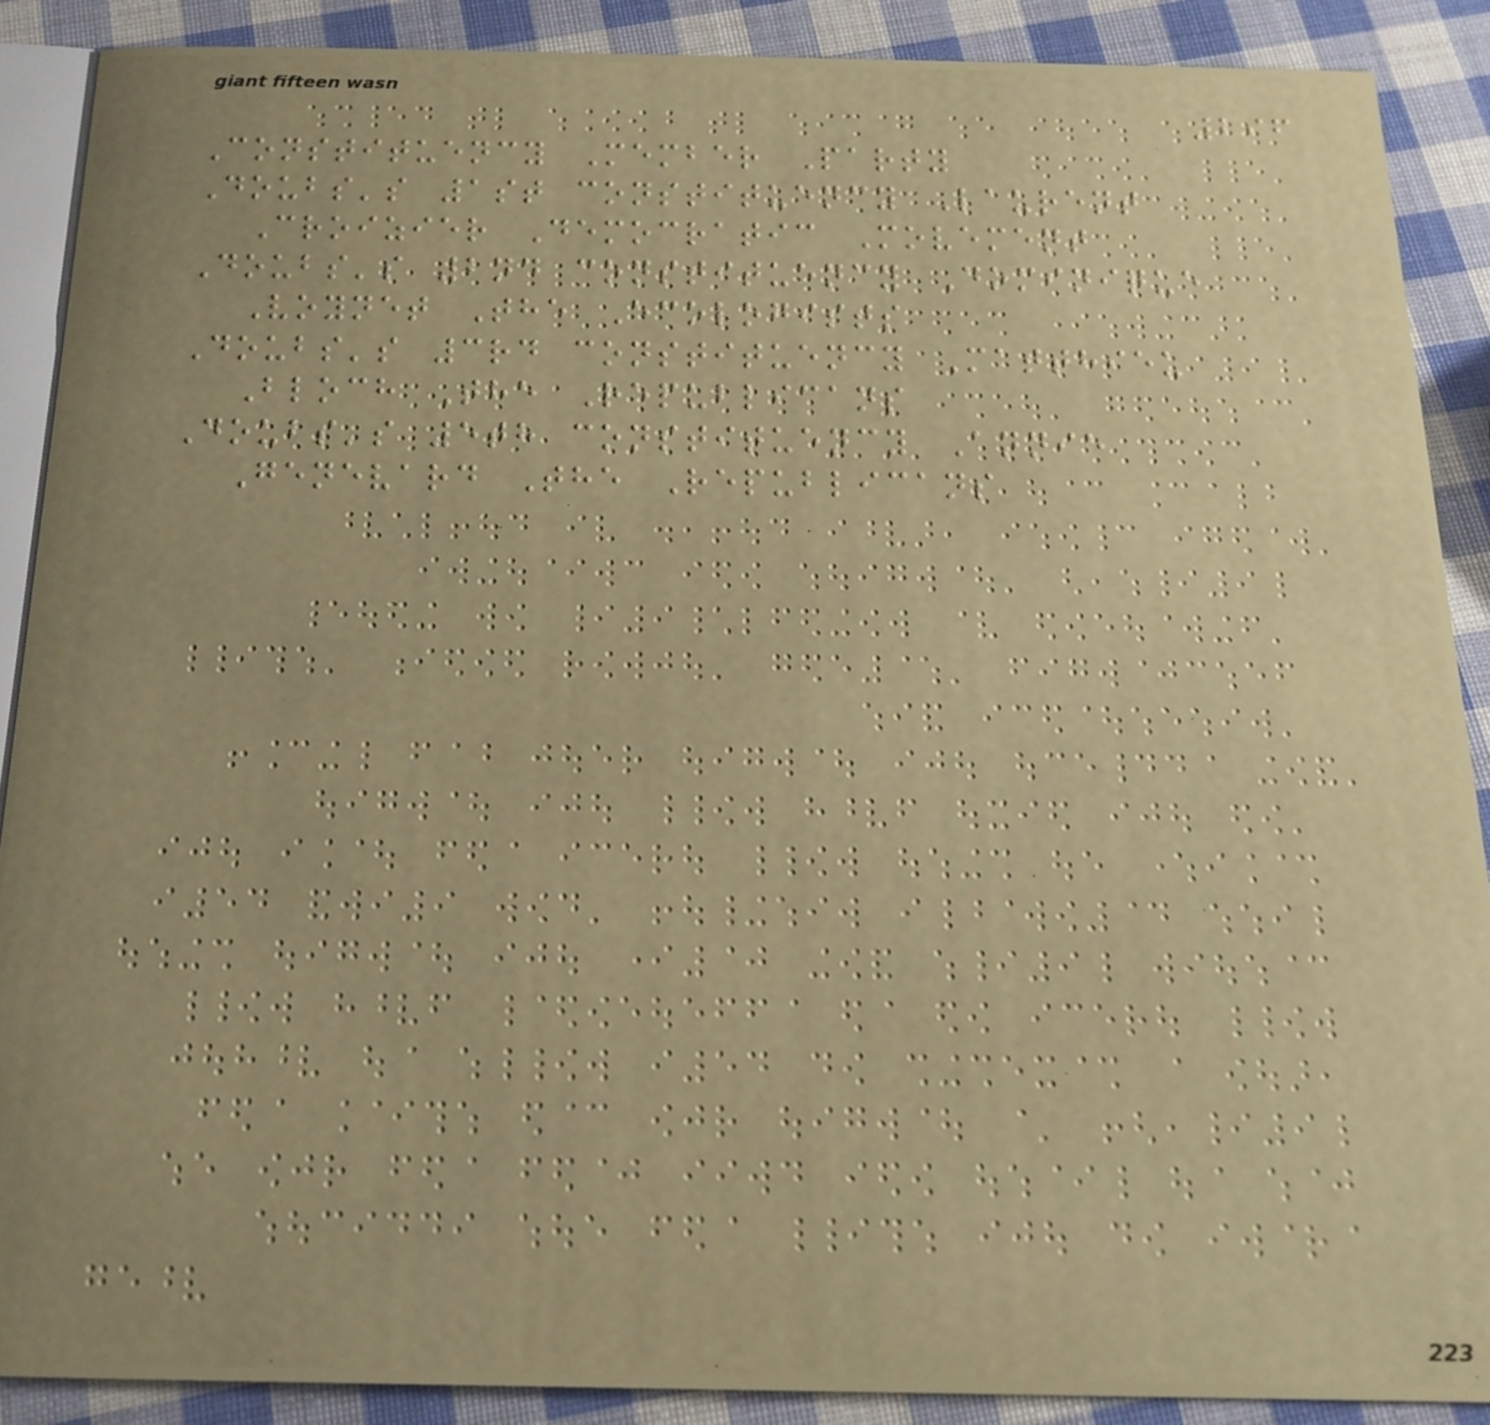296
Constituency Member Party
Doubs's 1st constituency Laurent
Croizier Democratic Movement
Doubs's 2nd constituency Dominique
Voynet The Ecologists
Doubs's 3rd constituency Matthieu
Bloch The Republicans
Doubs's 5th constituency Annie
Genevard The Republicans
